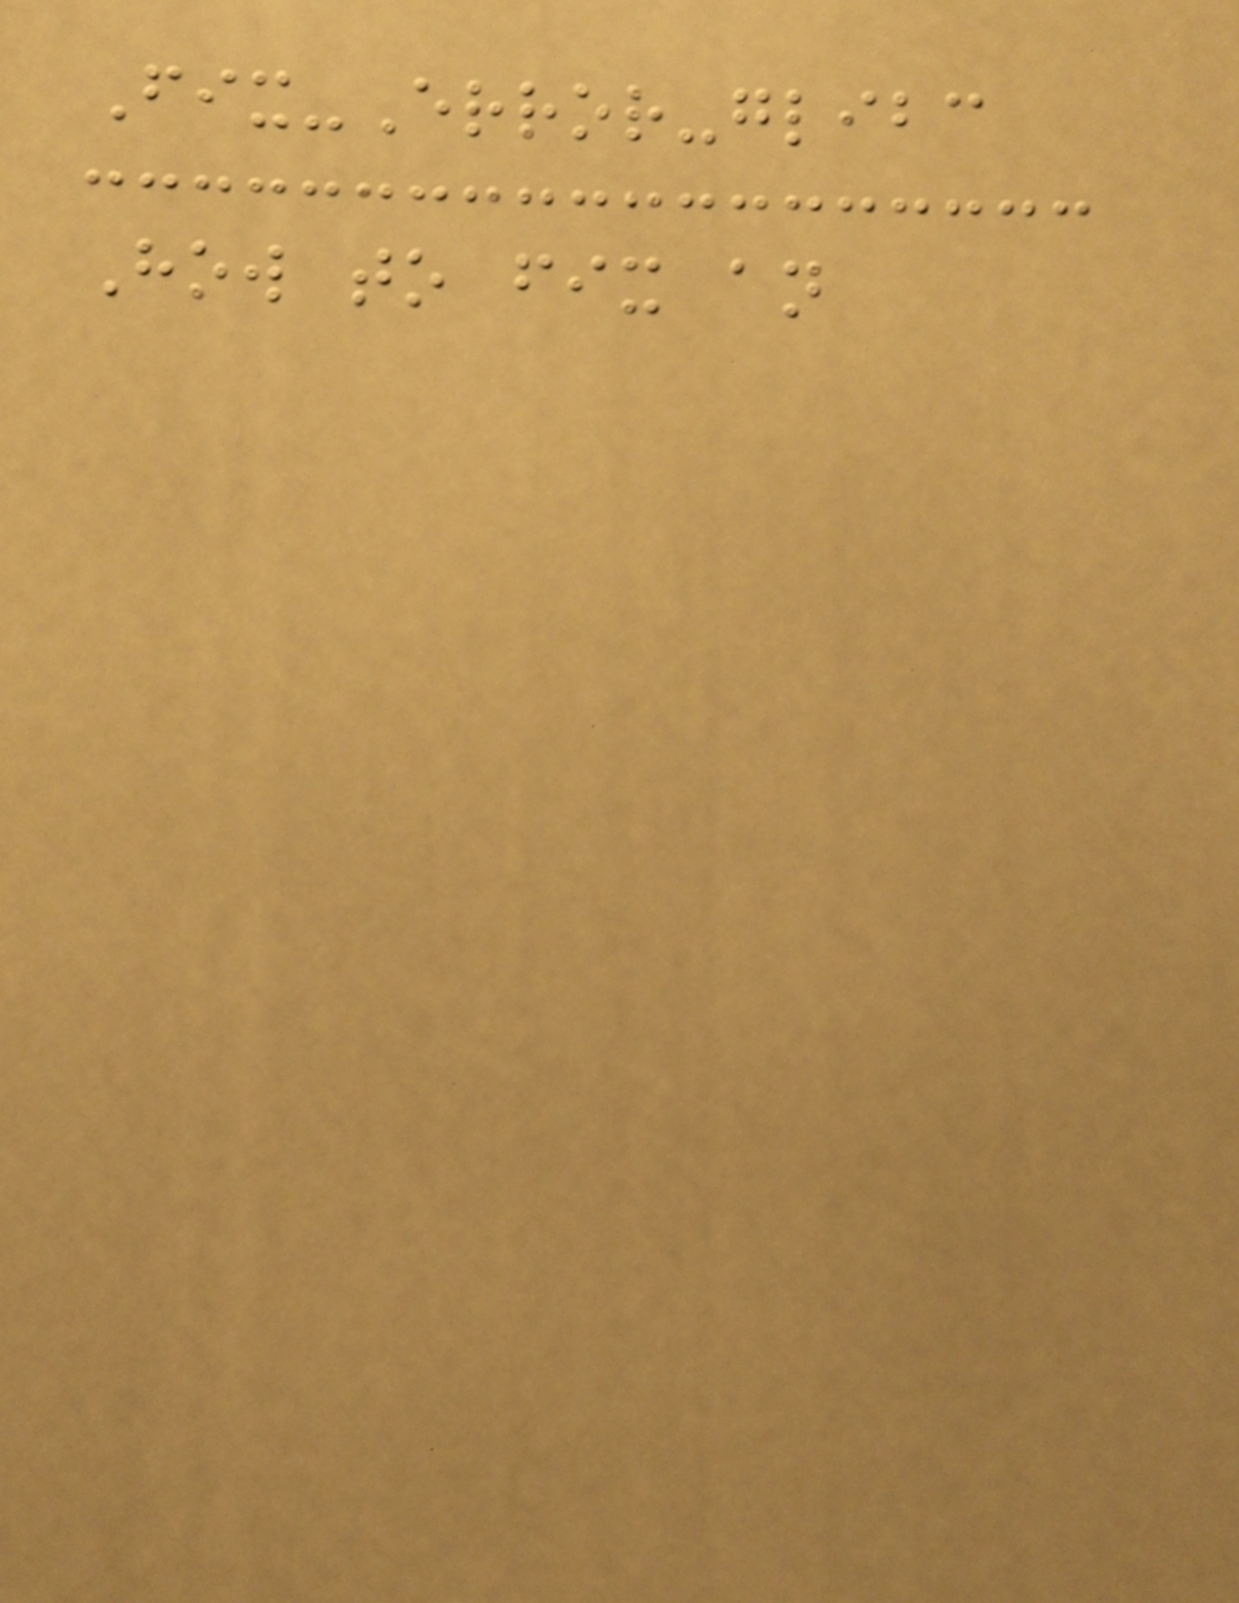Fix-Error-glibc
How to fix an
